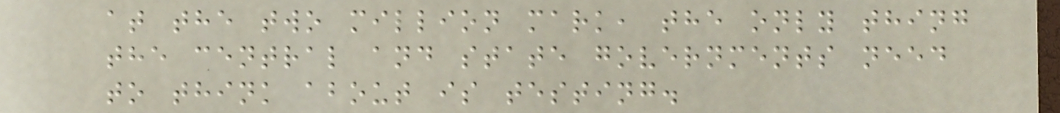at the two million mark, the only thing
the central and state governments need
to think about is testing.
